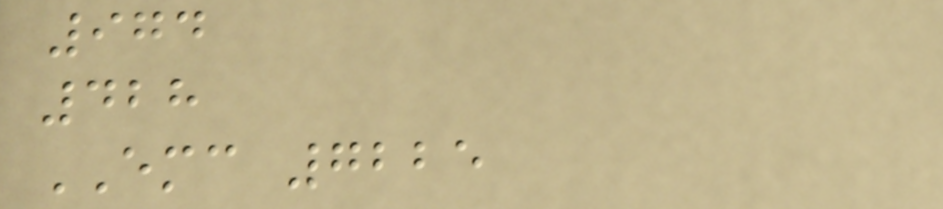974
428
EMC 7225
